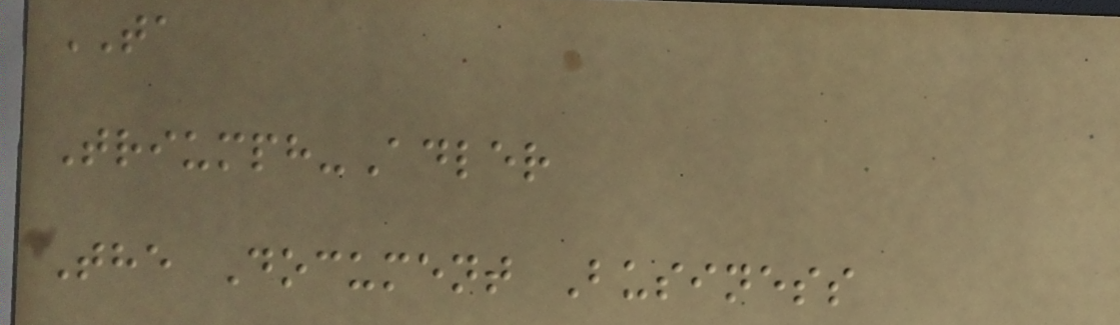TA
Triumph-Adler
The Document Business
